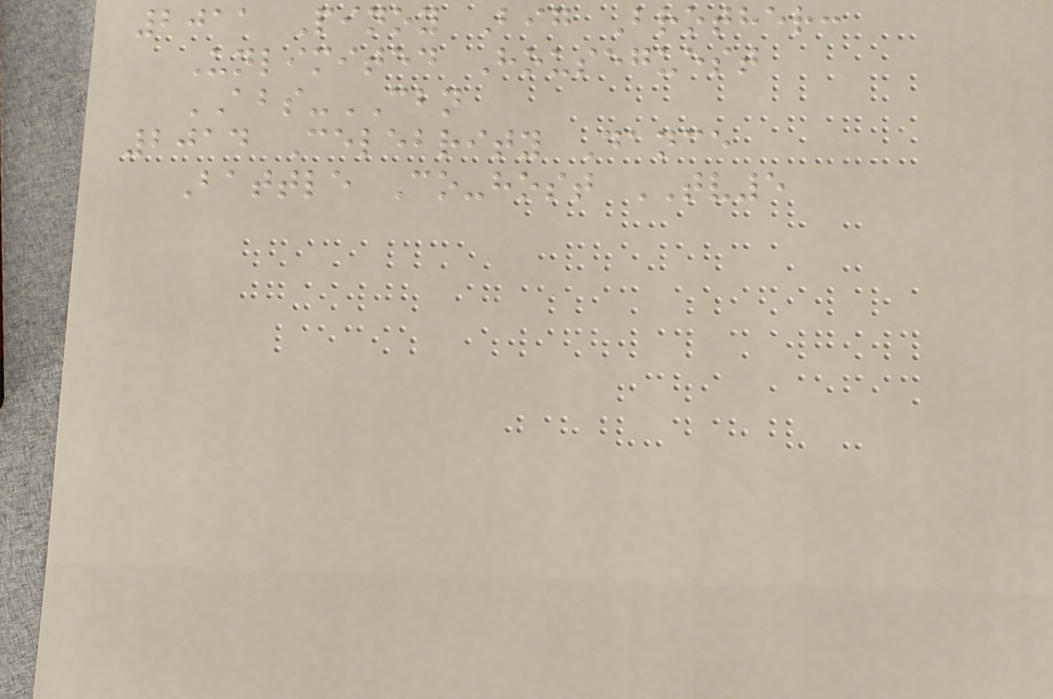2011 Pinoy Big Brother:
Unlimited Houseguest
ABS-CBN
2014 Celebrity Dance
Battle Co-host TV5
